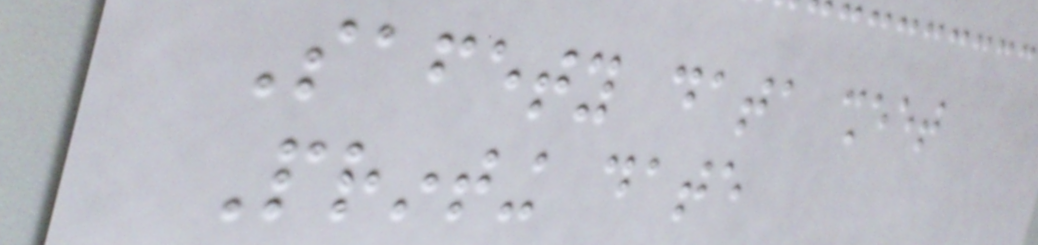Safety data sheet
Printing date
